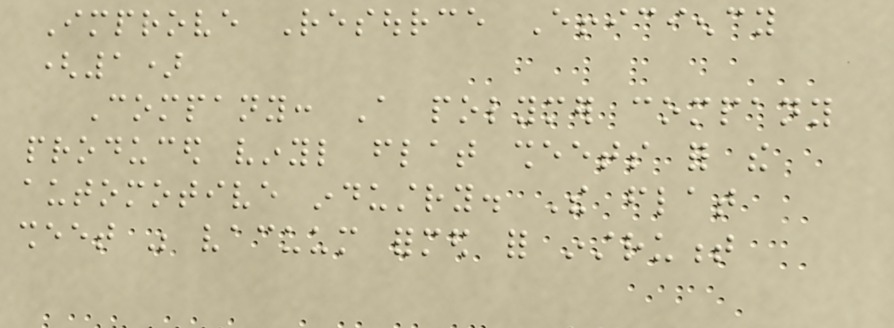Improve Resource Efficiency
(1)
Company: A polymer company
produced vinyl flat sheets for the
automotive industry. The flat
sheet was vacuum formed for instrument
